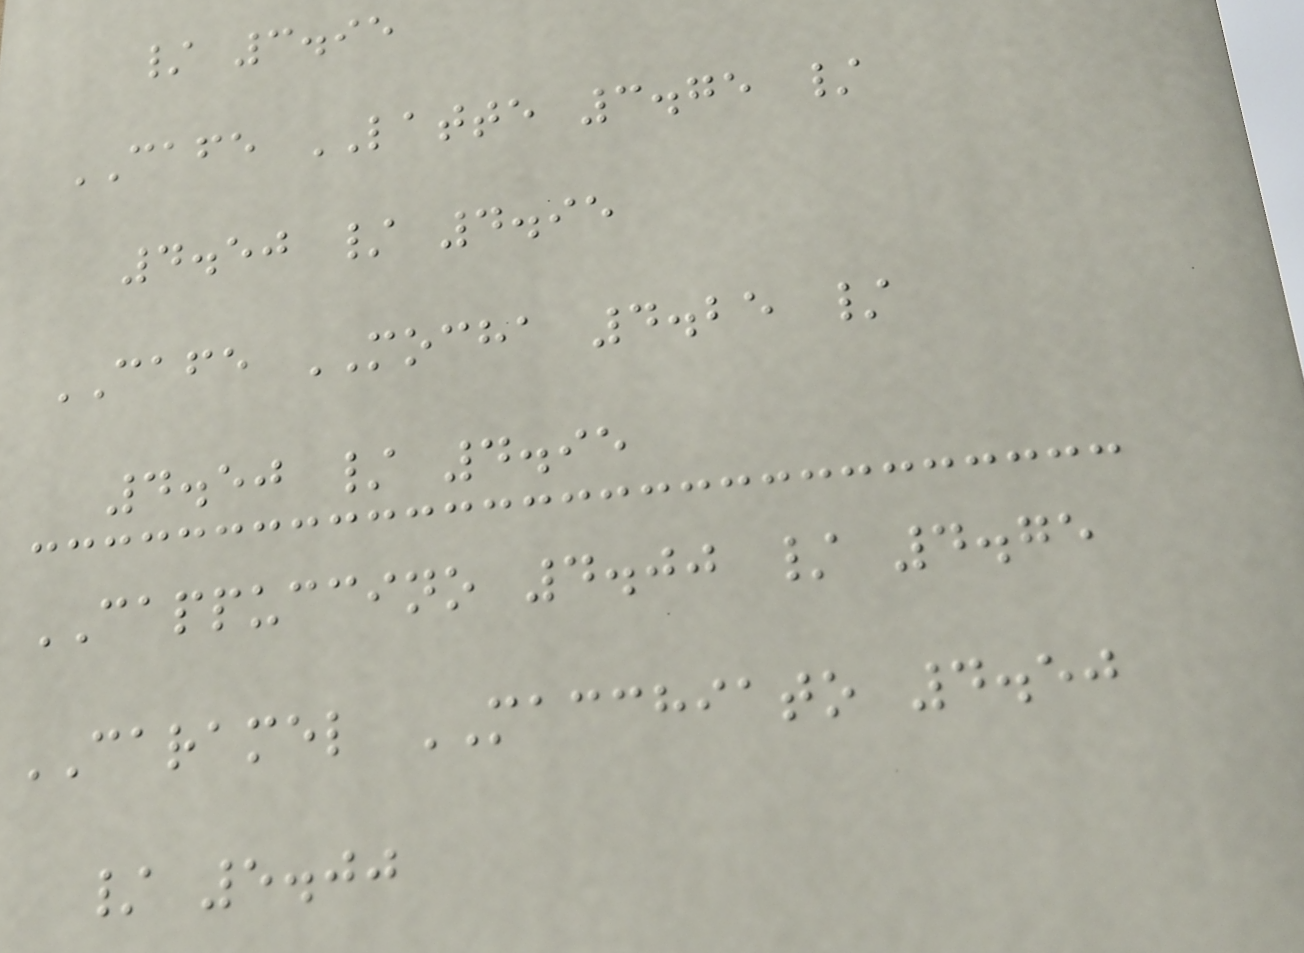/ 3.95
CAFE LATTE 3.75 /
4.50 / 4.95
CAFE MOCHA 4.25 /
4.50 / 4.95
CAPPUCCINO 4.00 / 4.75
CARAMEL MACCHIATO 4.50
/ 5.00
